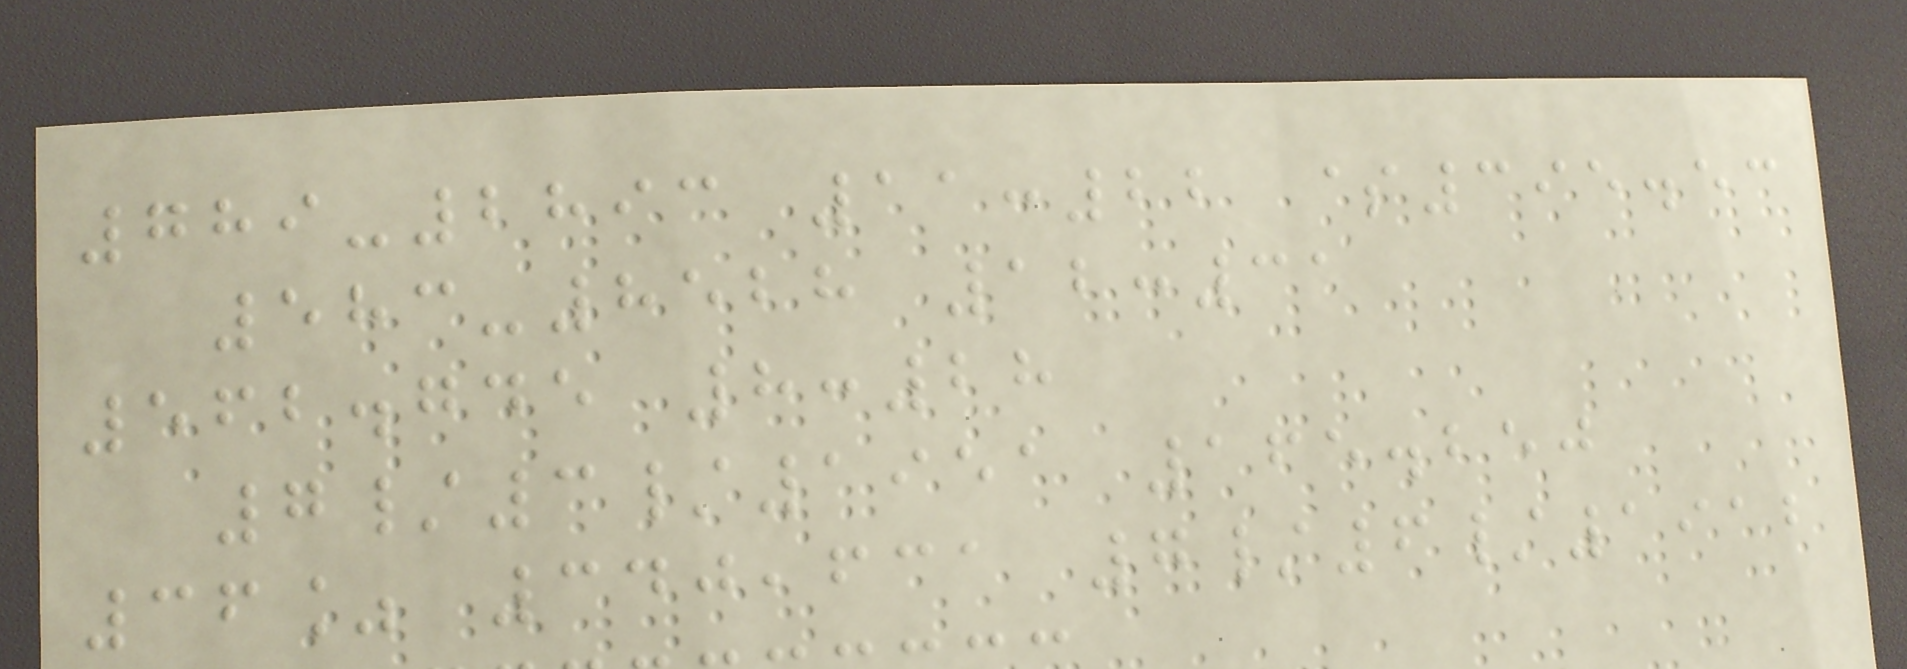789-2893 11:22 $395.53
583-8528 12:31
562.745 8:28
7/3/1951 165.250
36% 340,631 7/6/1912
